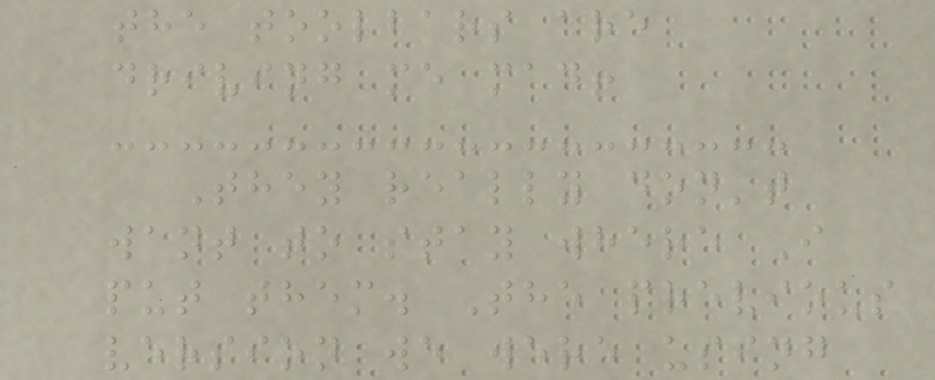the toolbars are
driving me mad!
They really don't
want to stay where I
put them. The previous
version we were using
